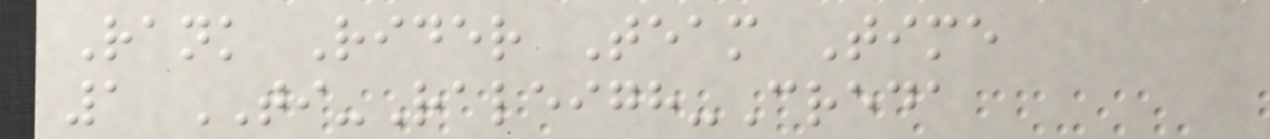Rank Rider Team Time
1 TI-Raleigh-Creda
